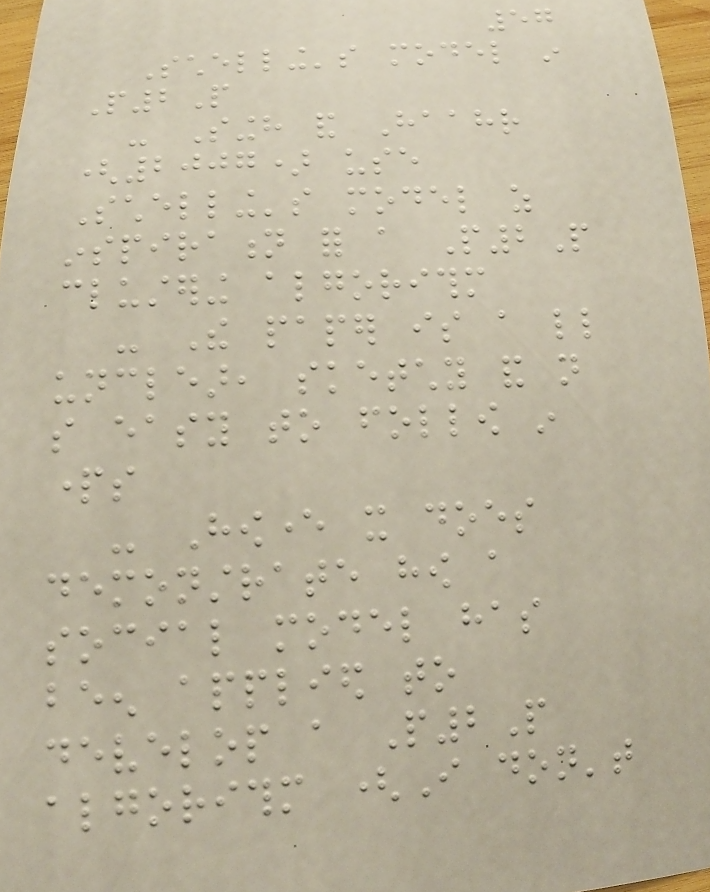57
Schelling's model in
P2P
- Singh and Haahr
(2007) use
Schelling's model as
inspiration for a P2P
clustering algorithm
- The paper is a little
unclear, sketchy and not
so easy to follow in
parts
- However it does
demonstrate how a
social model has
been applied to
develop a P2P
algorithm (I don't
